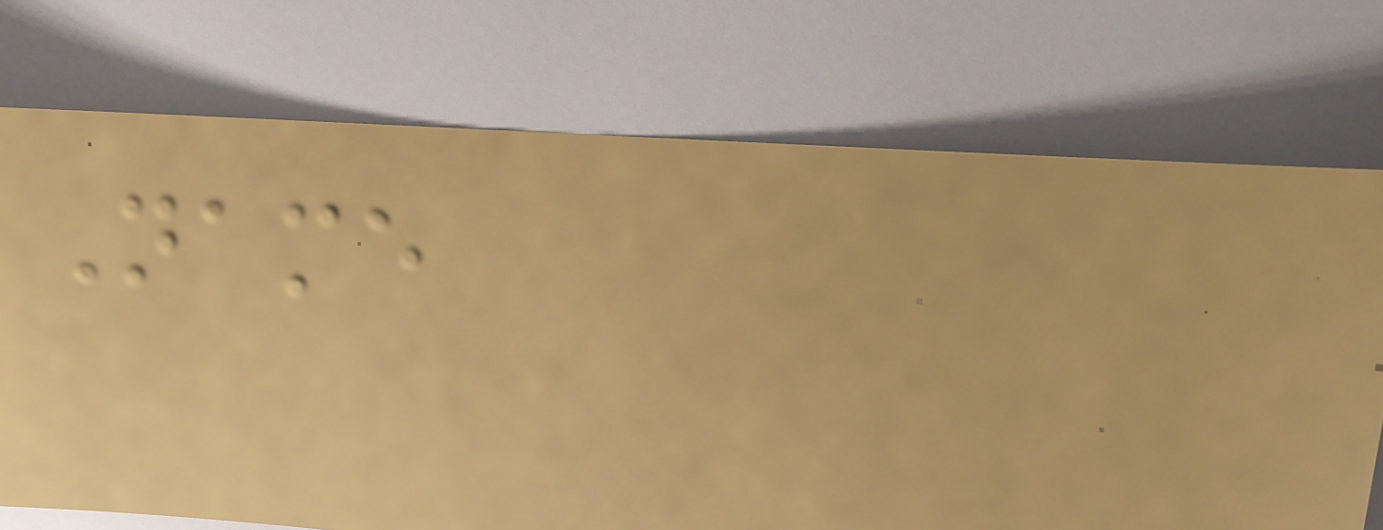Name
